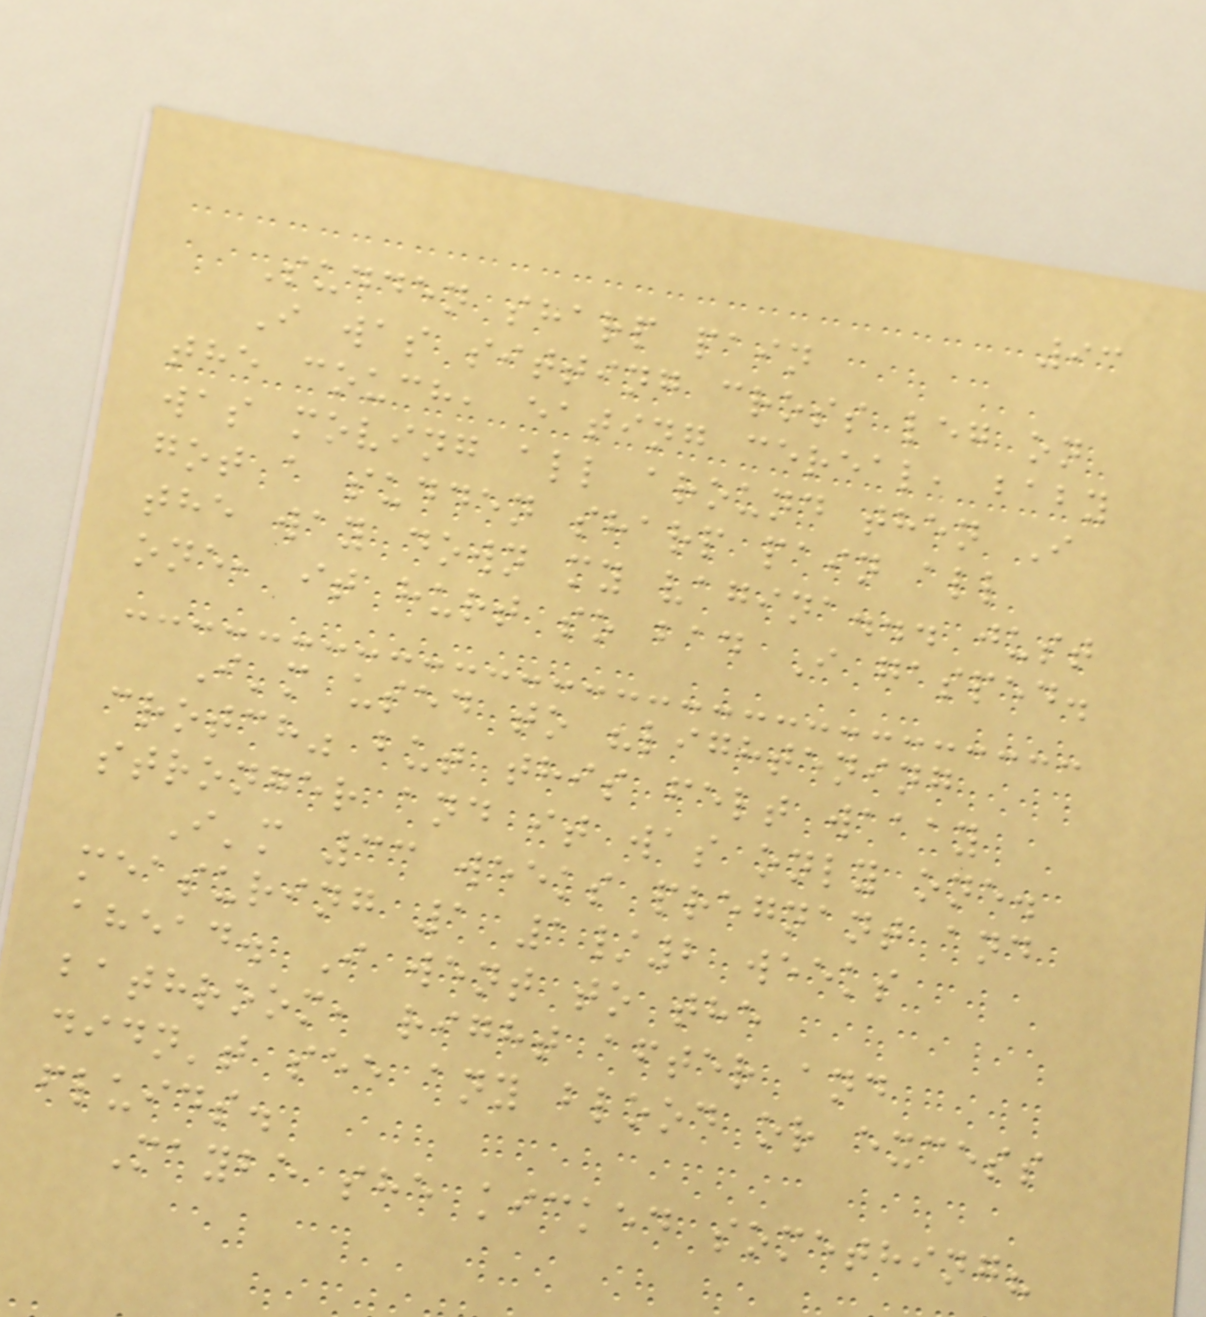93
Sudden sharp pain
I was sitting cross leg on
the couch, eating cereal, baby
was moving all around then I
got a sudden sharp pain all
the way down my vagina... just
one, it hurt so bad I gasped.
I'm used to "lightening
crotch" but this felt waaay
stronger and it was only one.
I'm 33 weeks pregnant and
measuring 1 1/2 weeks
ahead. I went to the
bathroom, right after and
didn't see any blood or excess
fluids.
Maybe she kicked something?
